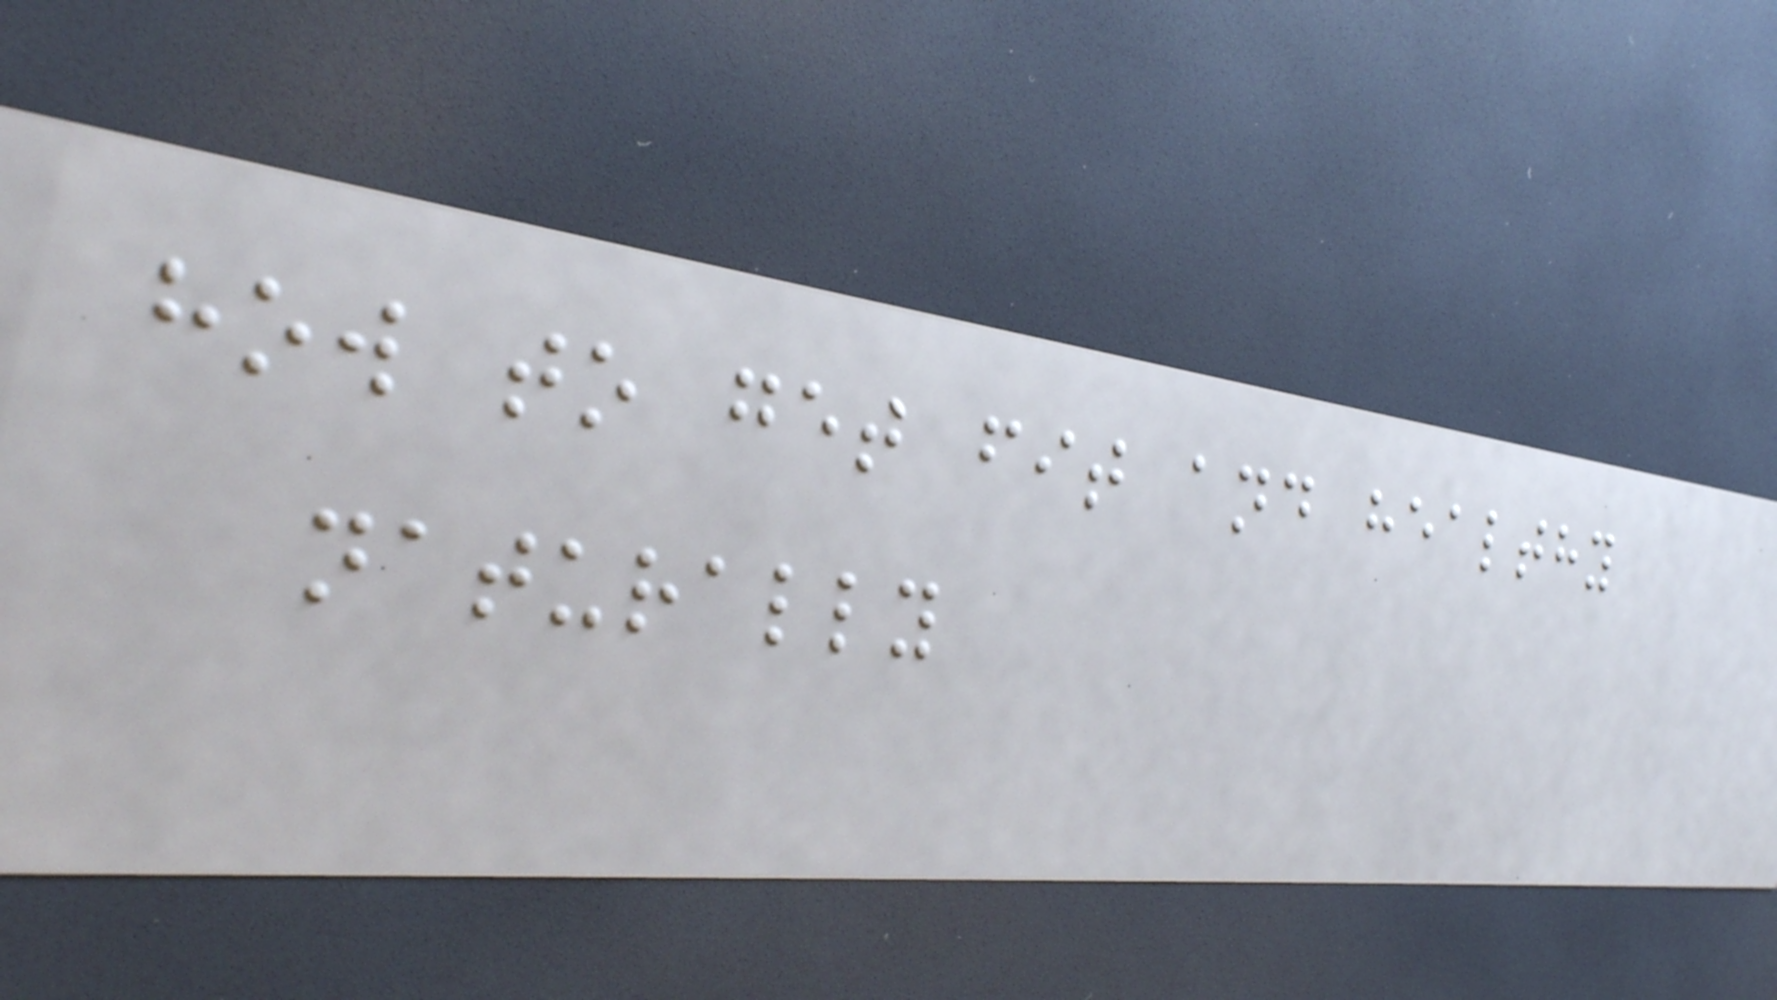how to get fit and healthy
naturally
